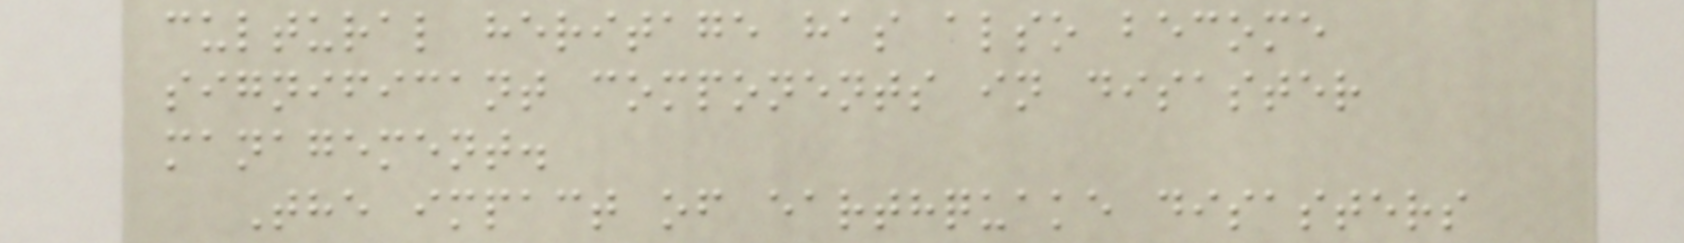cultural heritage has also become
significant components in disaster
management.
The impact of earthquake disasters
